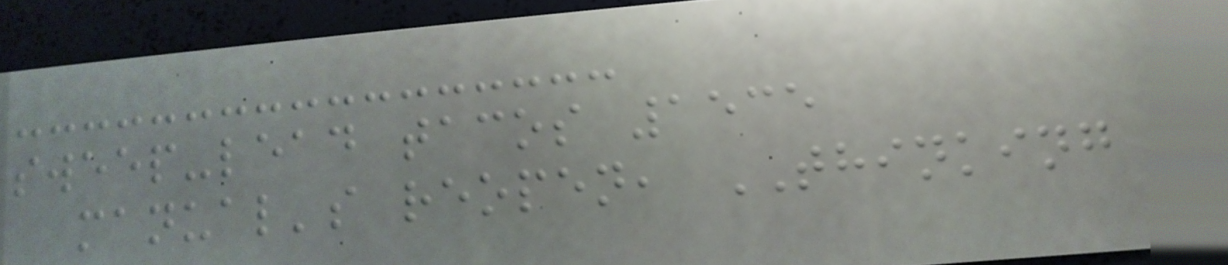sweep-lead tacos 1535
manual's reopen, THINKING
